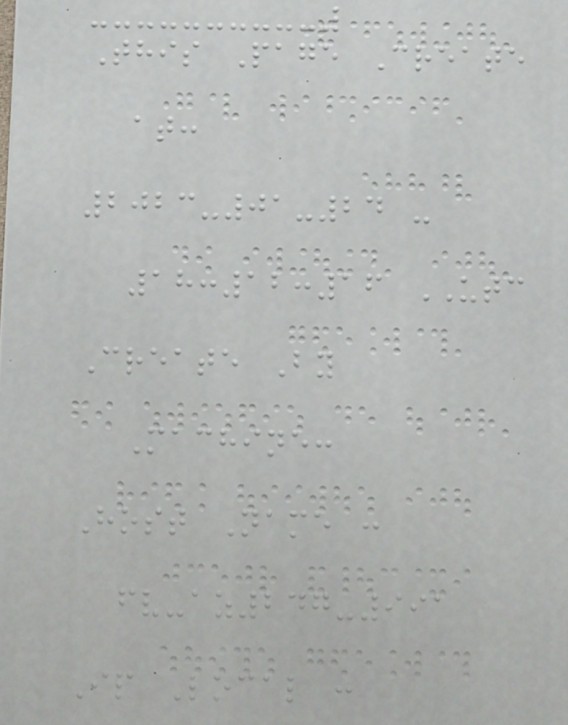This Page Create
at:
2023-01-24 -
18:12:16 UTC
Create By
Machine:
Host Name :
fv-az247-991
Ip Local :
